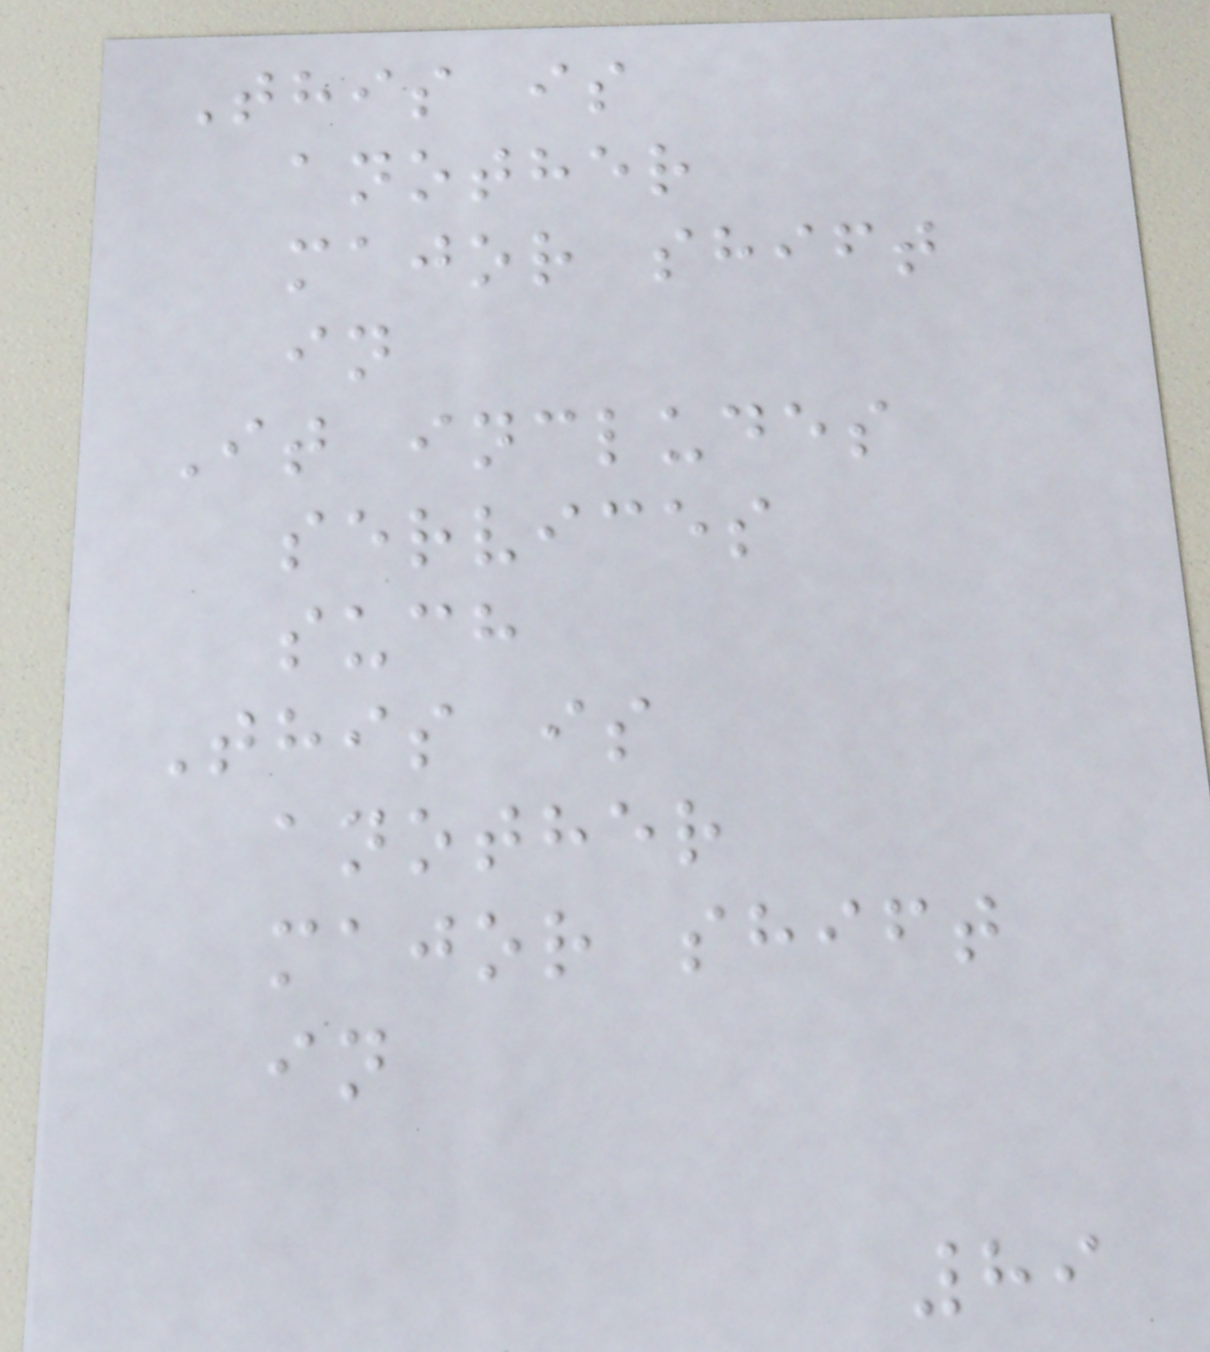This is
another
major shift
in
It includes
services
such
This is
another
major shift
in
89
